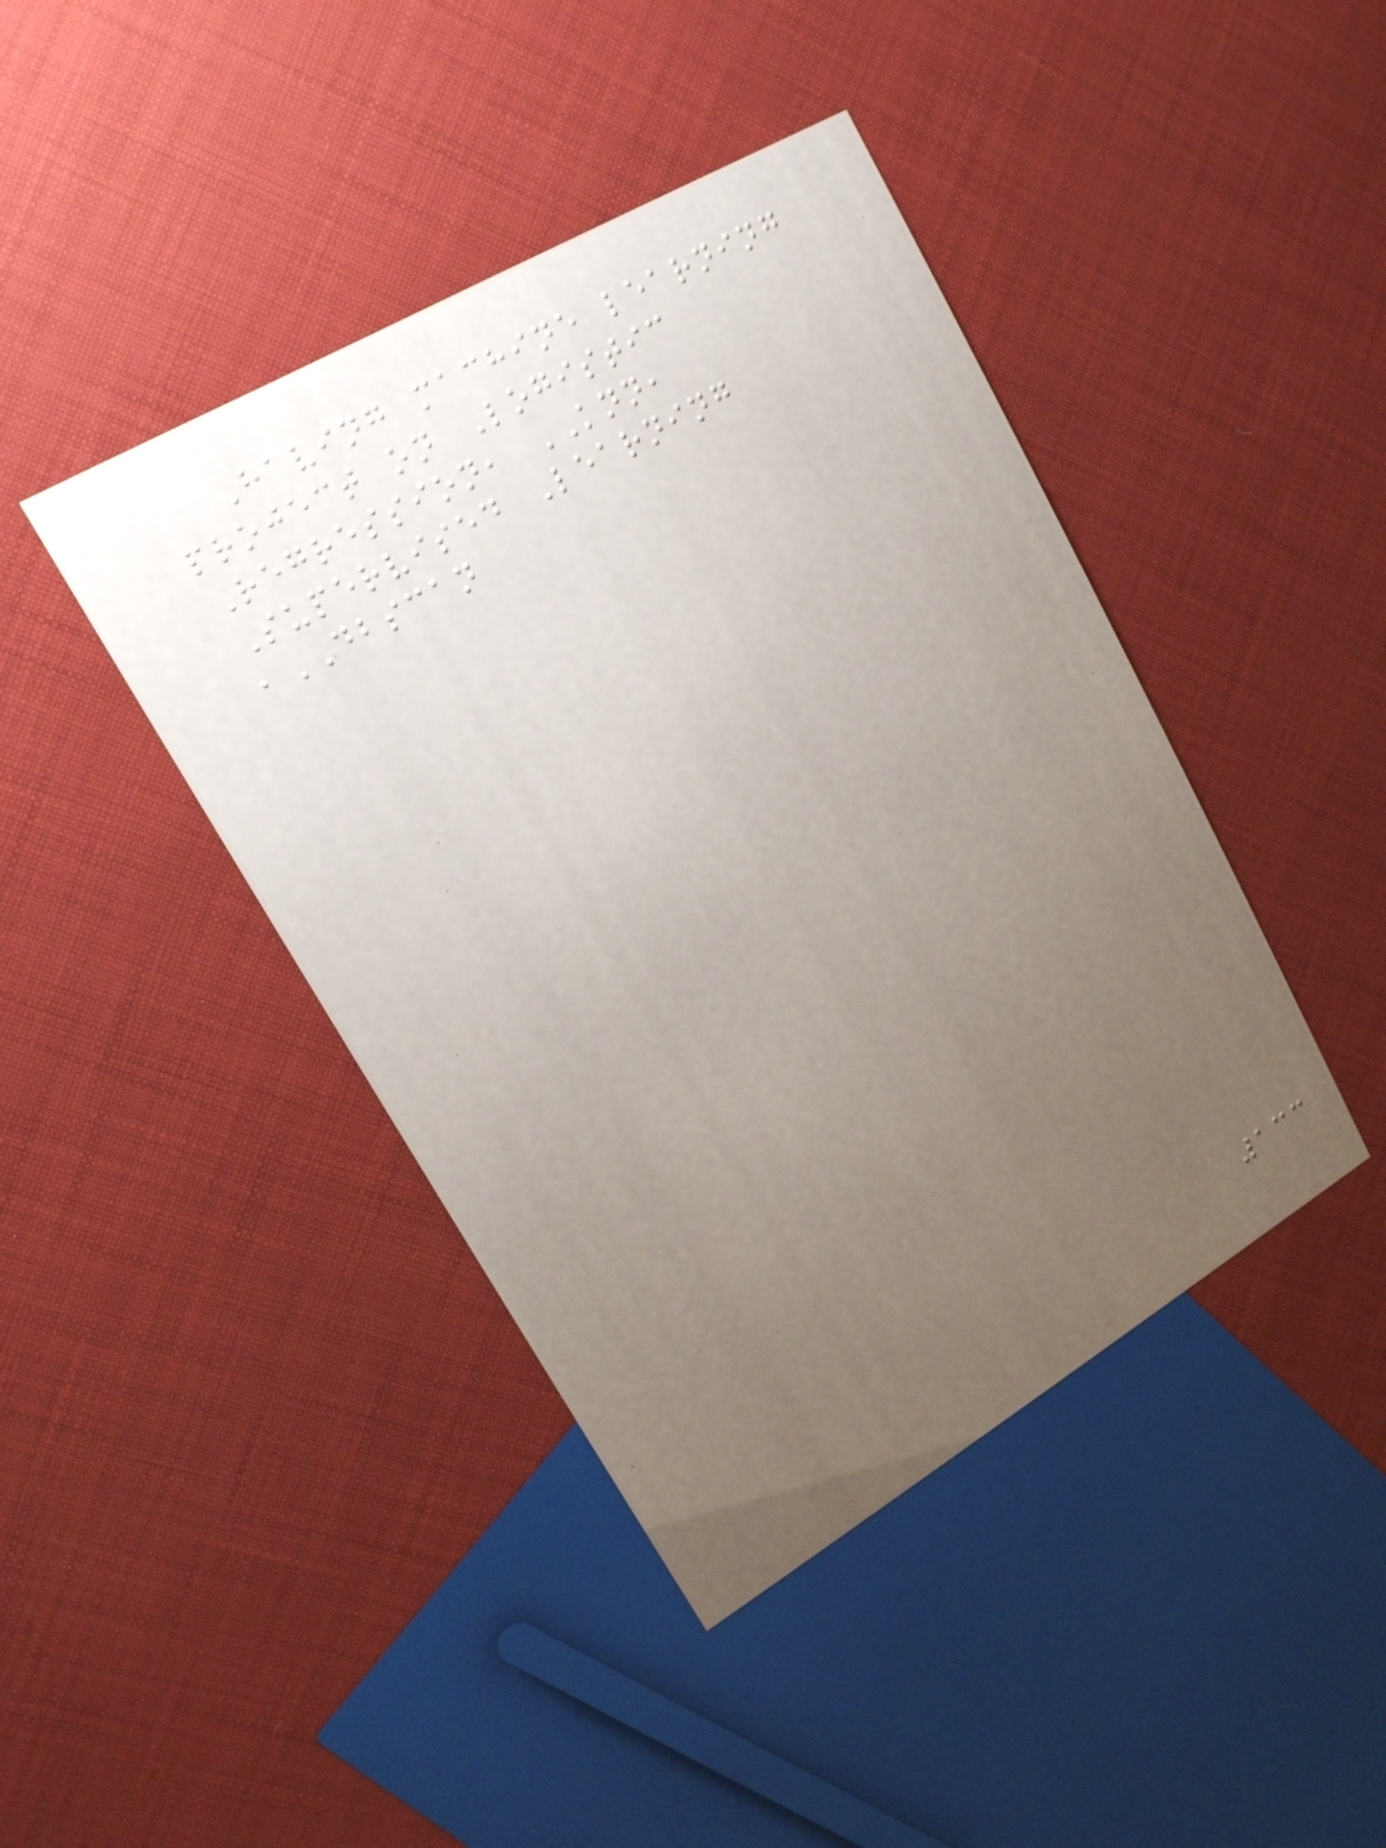Having machine learning
project on Logistic
Regression, KNN,
Supervised Learning
,DBSCAN
133
